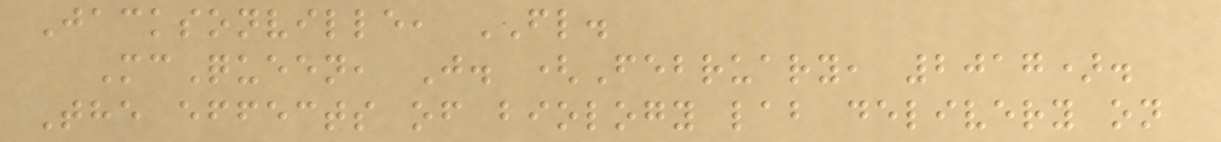Jacksonville, FL.
McQueen, J. (February, 2017).
The effects of biology lab delivery on
